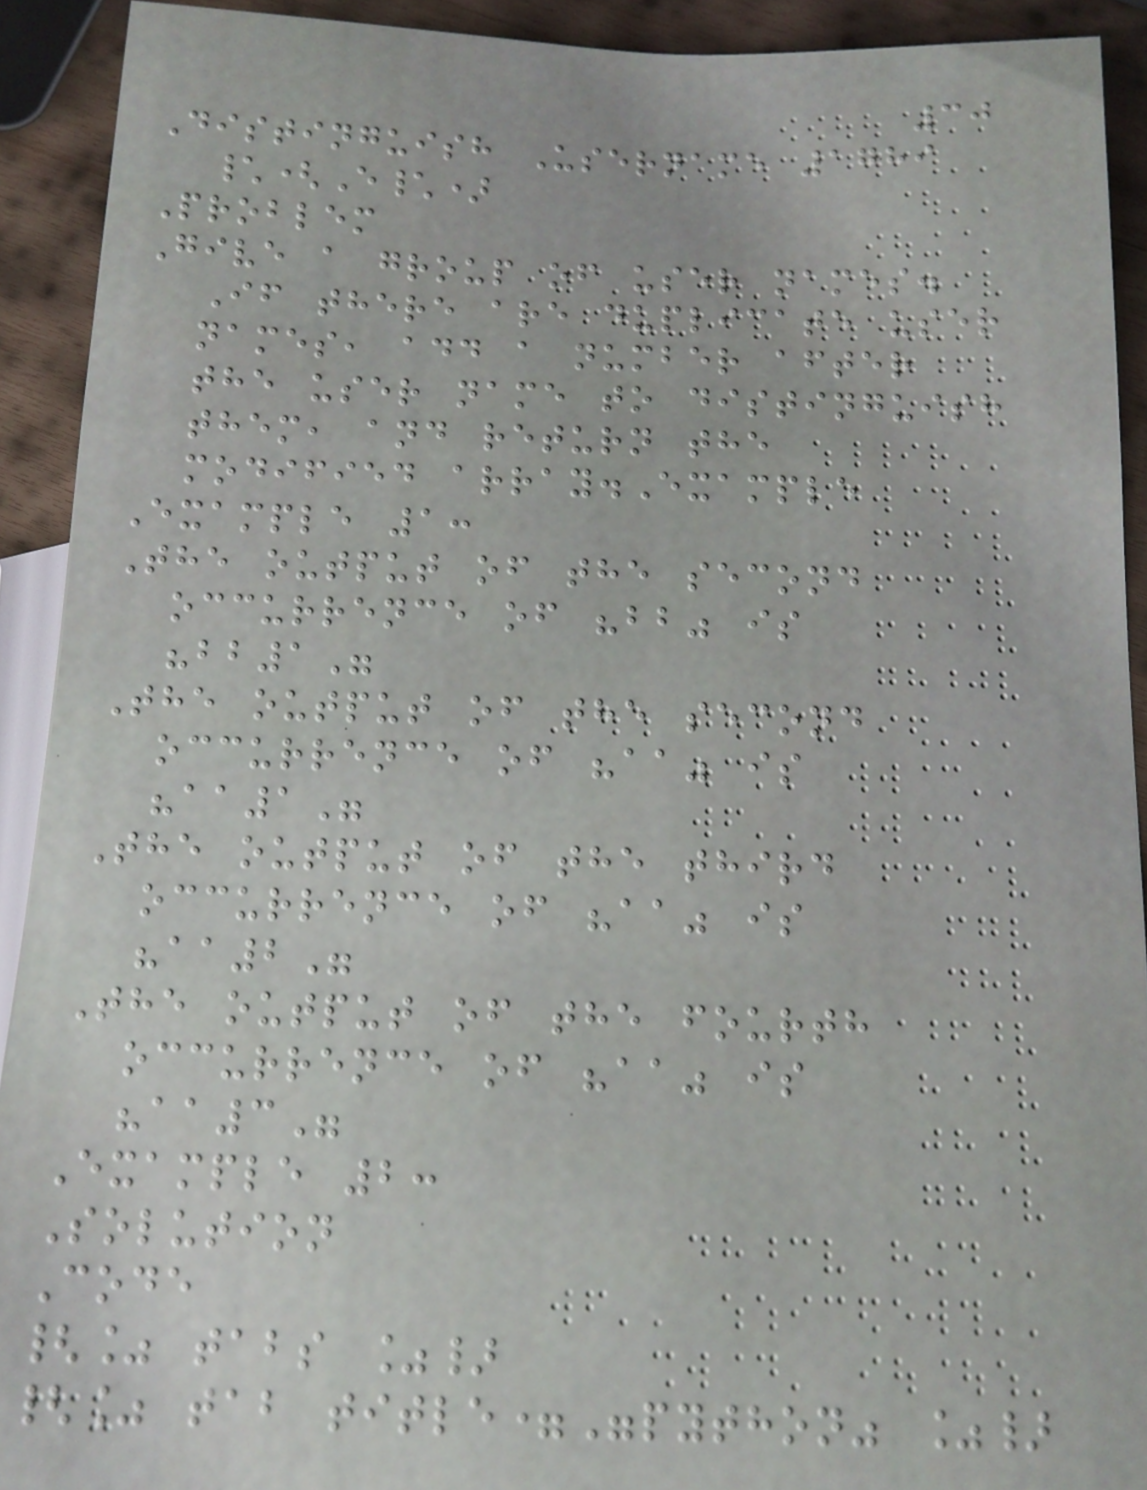30
Distinguish Username 1789
\(E\)
Problem
Give a group of user names.
If there are duplicate user
names, add a number after
the user name to distinguish
them, and return the
modified array.Example
Example 1:
The output of the second
occurrence of "bb" is
"bb1"
The output of the second
occurrence of "aa" is
"aa1"
The output of the third
occurrence of "aa" is
"aa2"
The output of the fourth
occurrence of "aa" is
"aa3"
Example 2:
Solution
Code
{% tabs %}
{% tab title="python" %}
